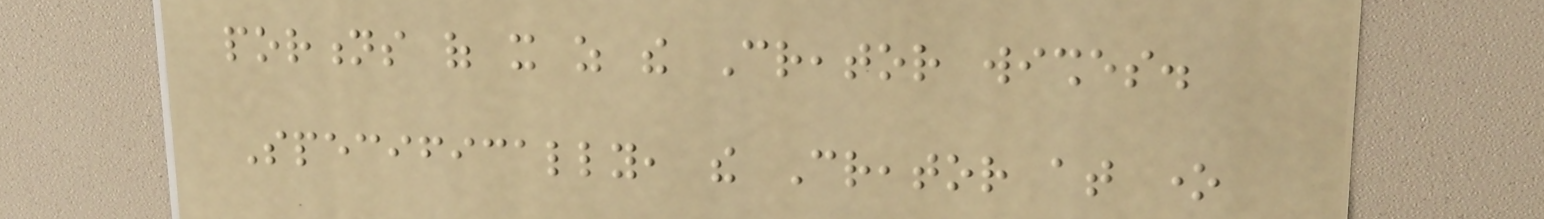portions of it as the Creator wishes.
Specifically, the Creator at one
